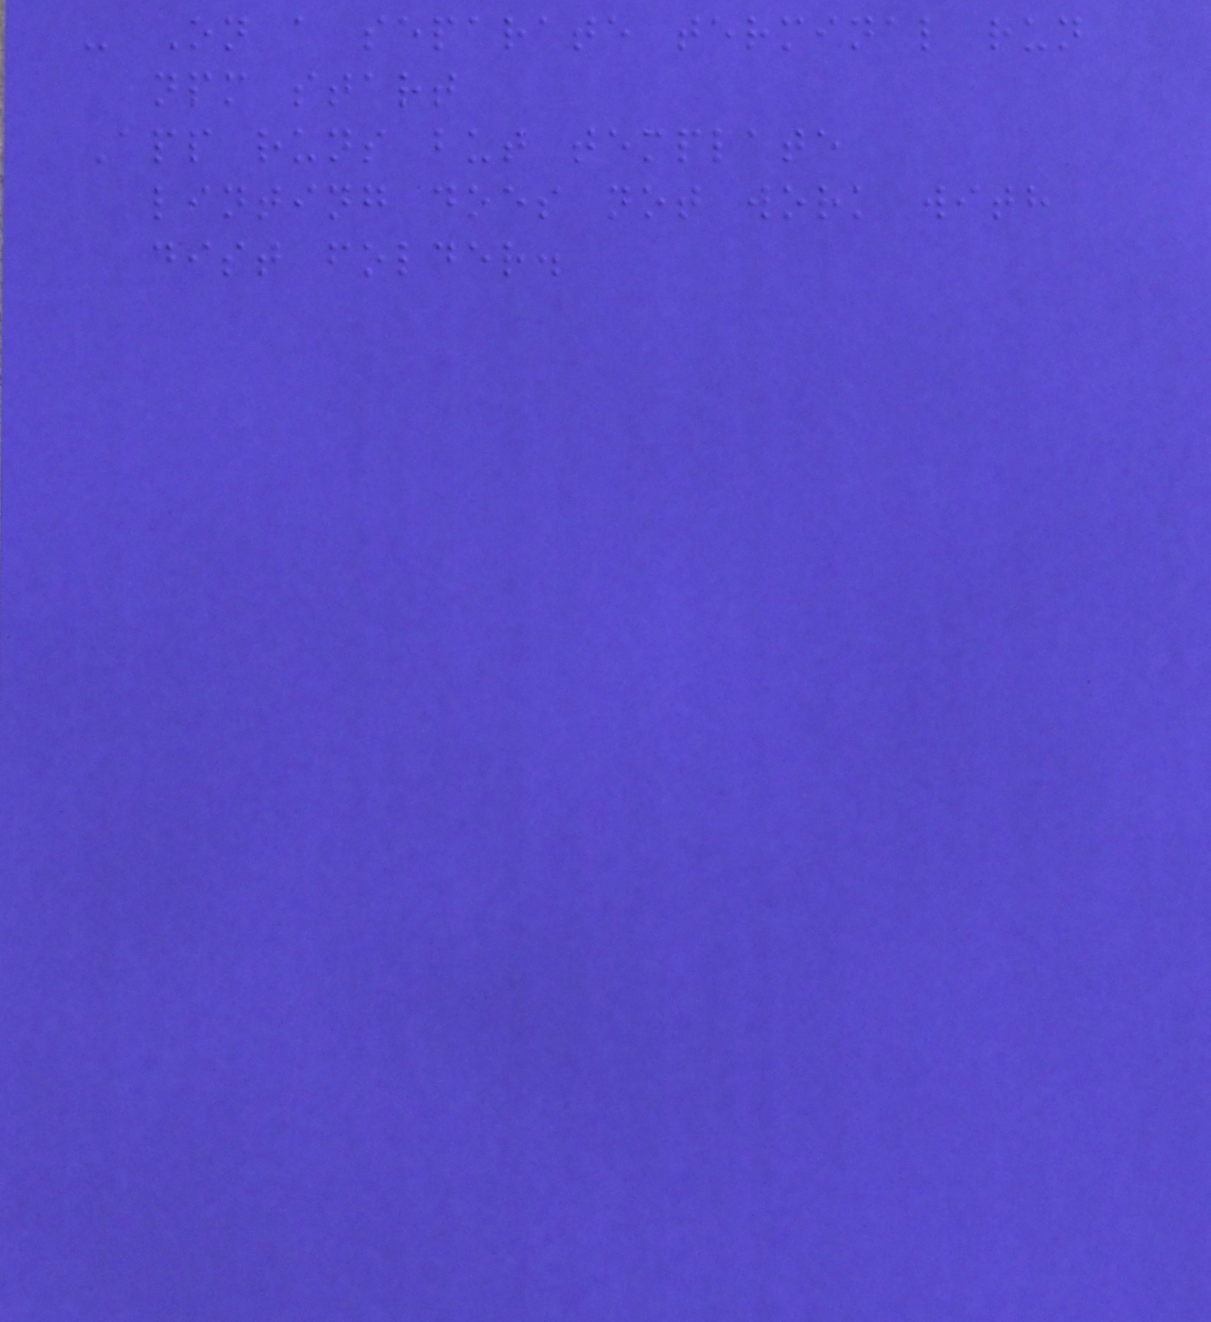- On a separate terminal run
npm start
App runs but template
linting does not work with
dist folder.
